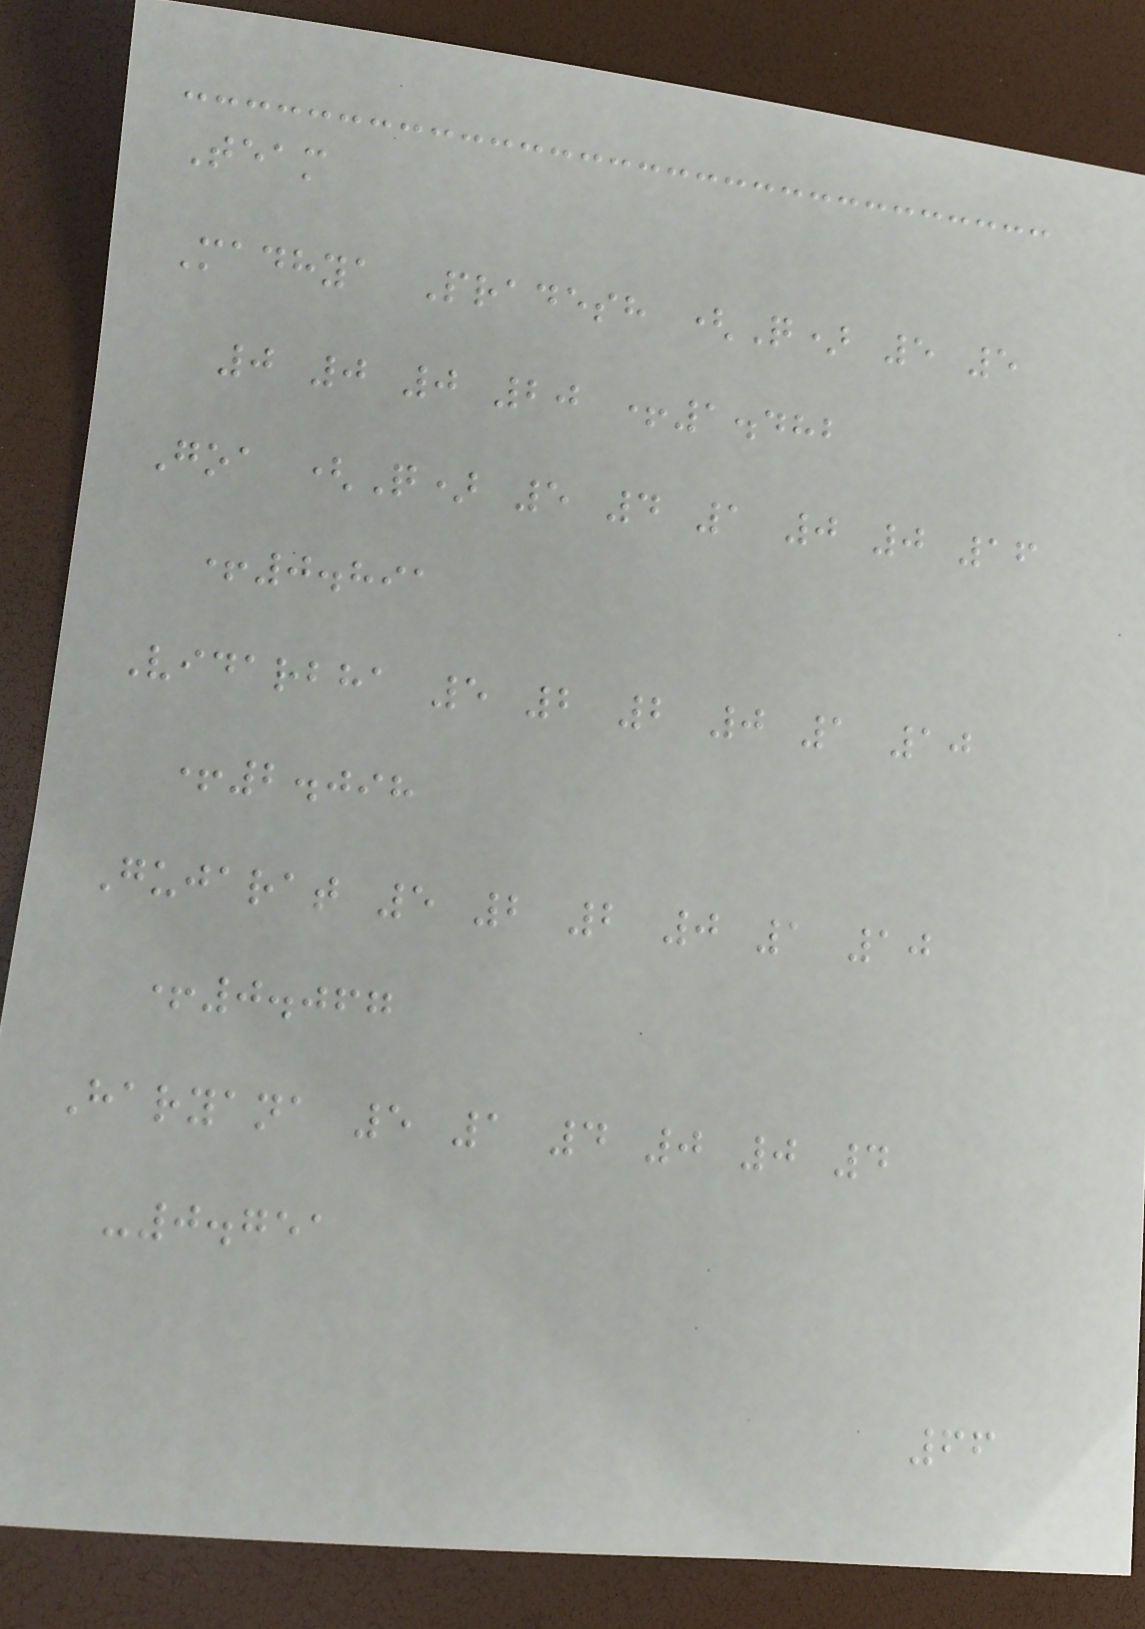Team
Madhya Pradesh (Q) 5 5
0 0 0 20 +1.482
Goa (Q) 5 4 1 0 0 16
+0.891
Vidarbha 5 2 2 0 1 10
+2.098
Gujarat 5 2 2 0 1 10
+0.067
Haryana 5 1 4 0 0 4
-0.751
66
